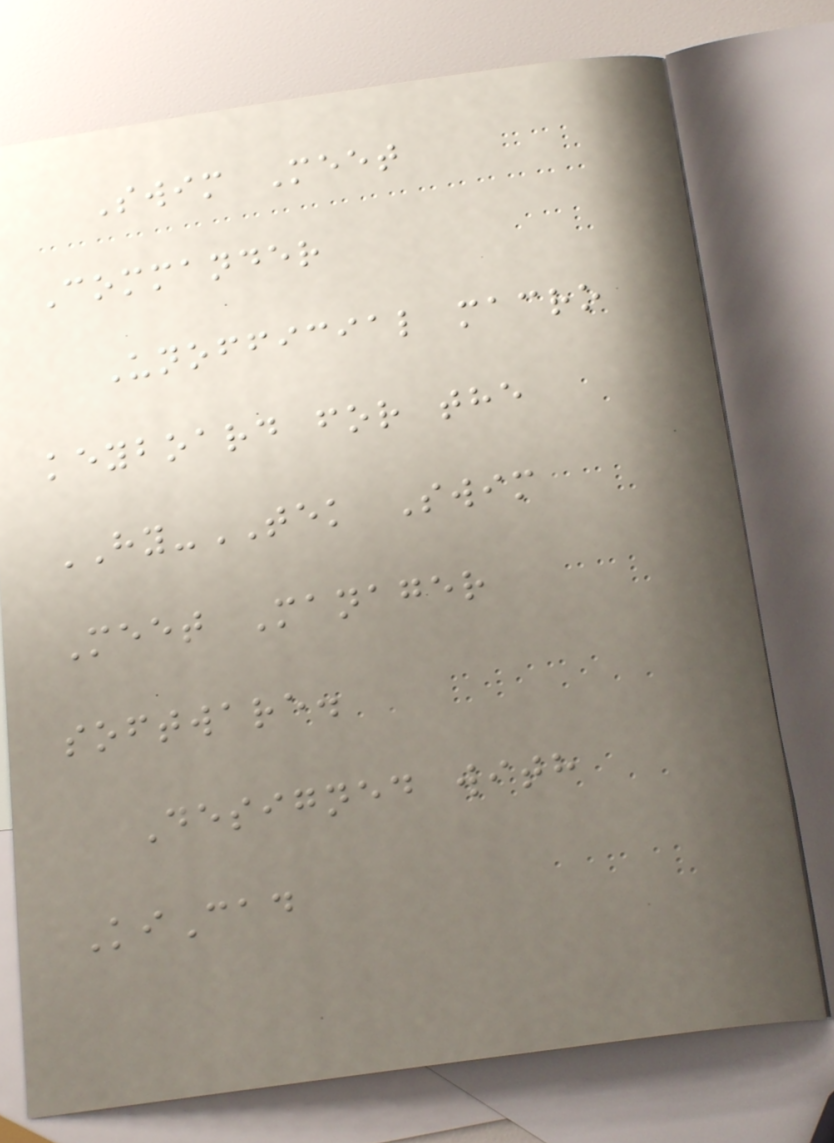Swim Meet
Commander
Unofficial macro
keyboard for the
HY-TEK Swim
Meet Manager
software.
Designed with
KiCad
